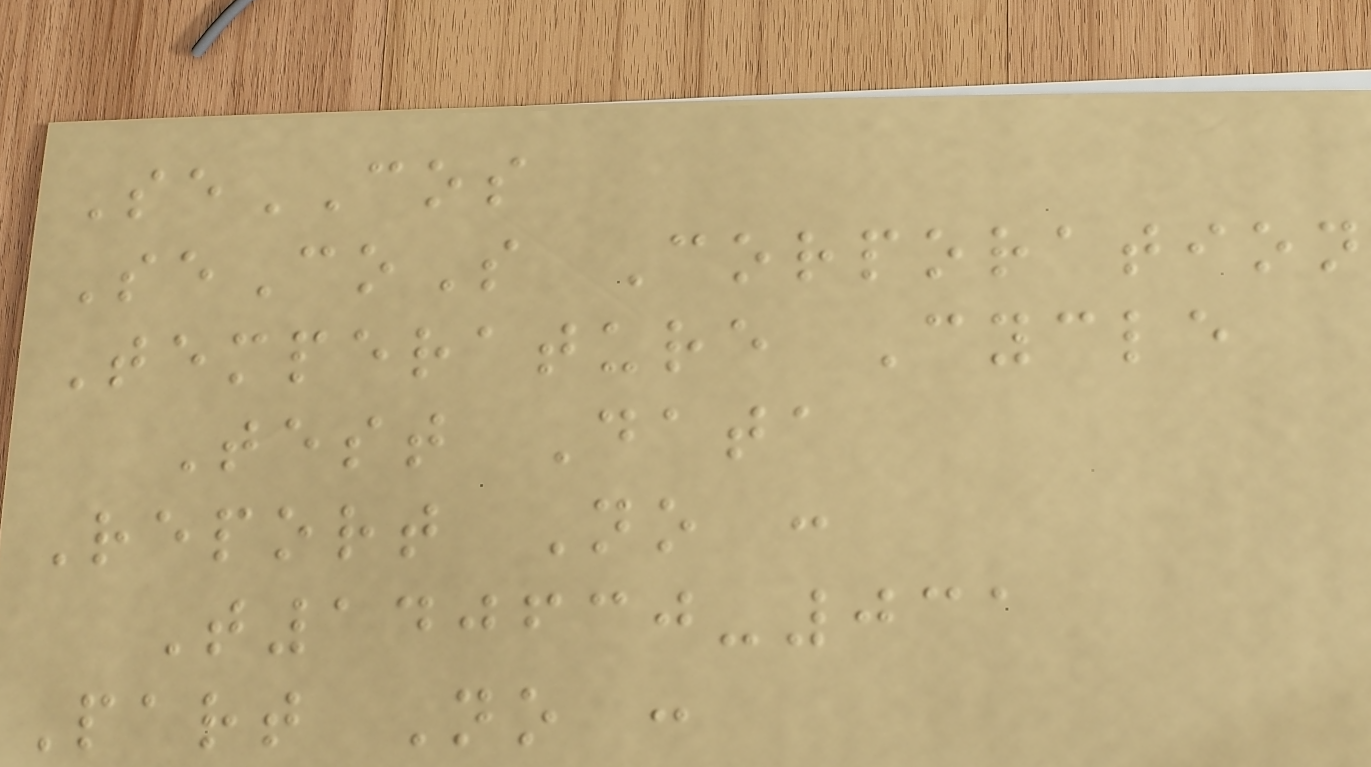SeCOS
SeCoS Corporation
Temperature Cycle
Test Data
Report No :
T140630-031
Part No :
